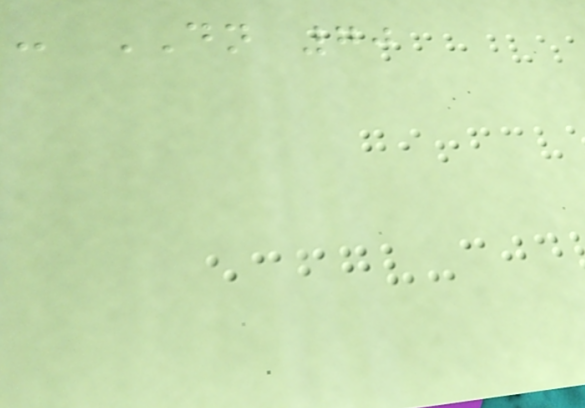- DN 70
